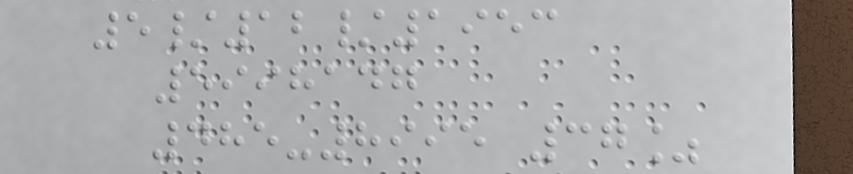5/12/1953
5998147
485-8995 37%
